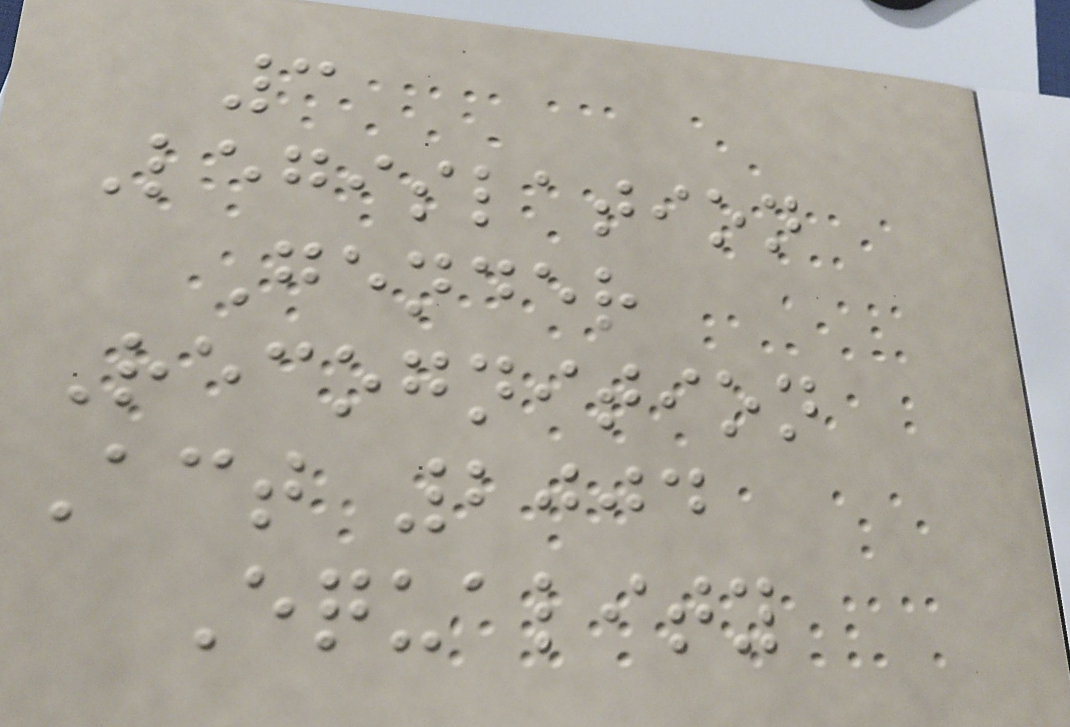3
Legislation
Gender
Recognition
Act 2004
Equality
